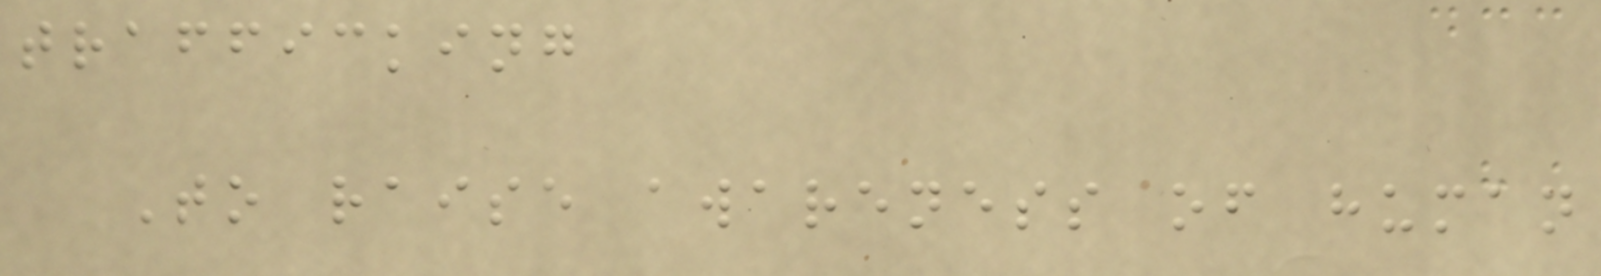trafficking
To raise awareness of human
